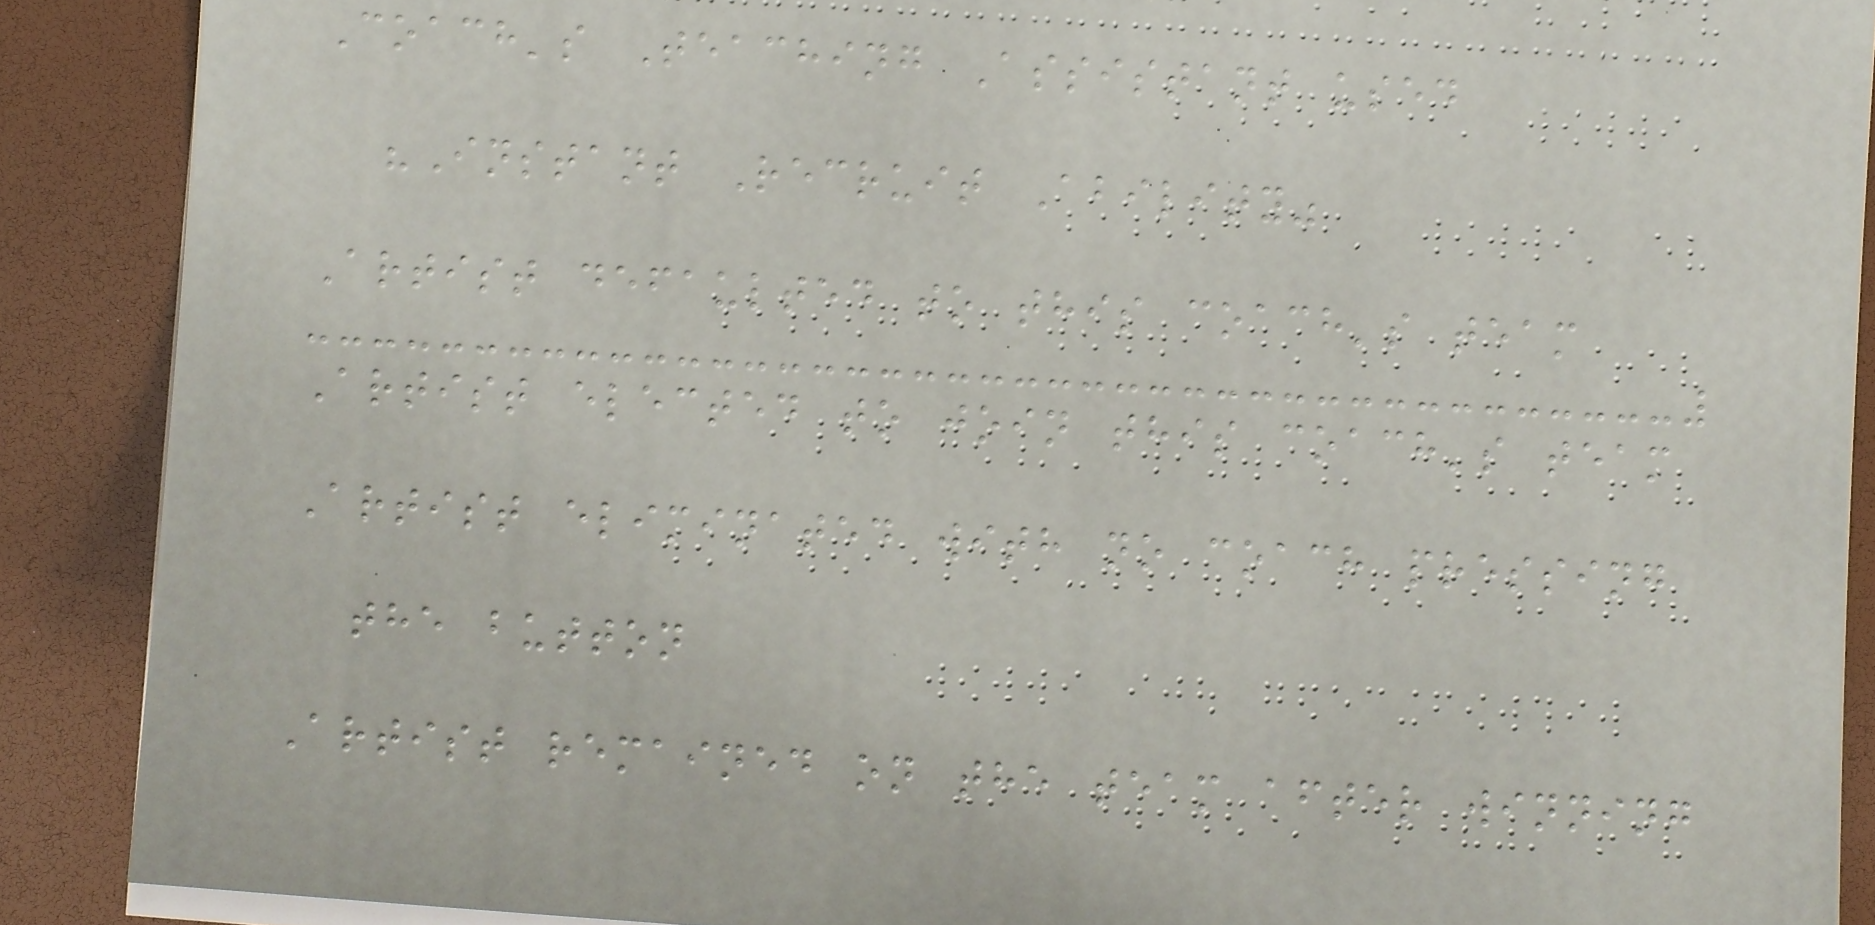Coach's Teaching Assistant used
"Instant Recruit Ability"
Artist defaulted to this coach's team
Artist elected to join this coach's team
Artist eliminated with no coach pressing
the button
Artist remained on the team after winning
